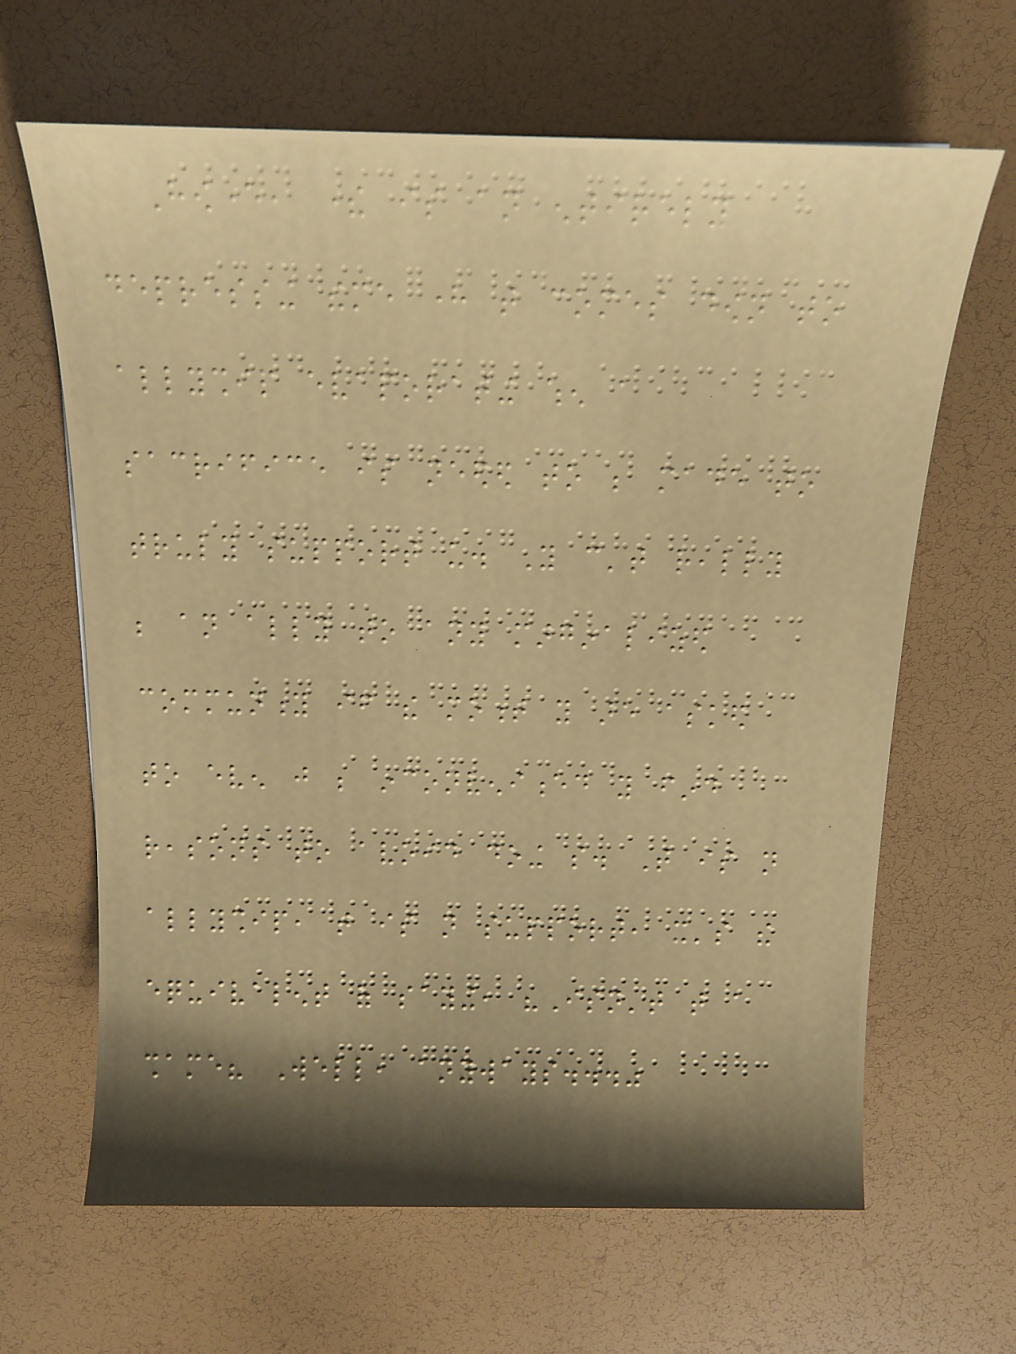However, there is an entirely
depressing theme here that comes down to
allyship evaporating when a
sacrifice is needed to be made to
truly support us. You can't really
be an ally to any marginalized
community if the moment you are asked
to even just be inconvenienced you find
reasons to avoid doing so. That is not
allyship, that is not support, it's the
equivalent of saying, "Isn't that a
shame? Well, anyways..."
